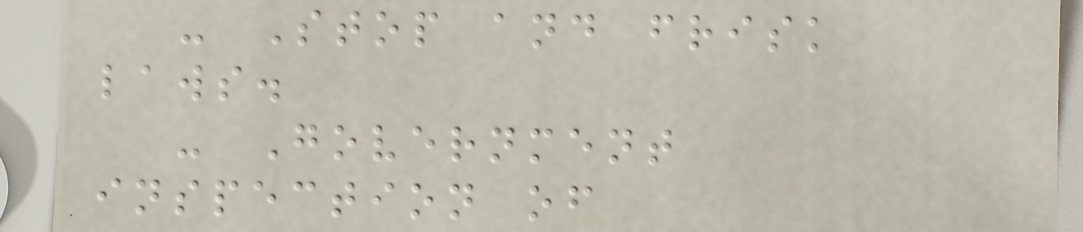- Stop and frisk
laws.
- Government
inspection of
